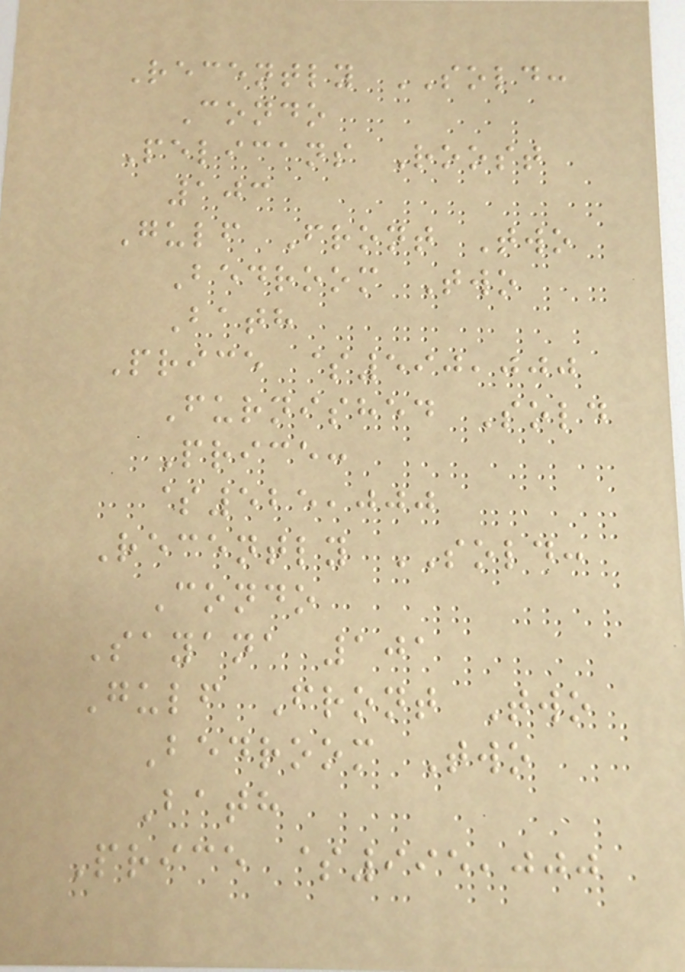Recently SOLD:
Condo
Pelicans Roost
103
Gulf Front Two
Bedroom Two
Bath
Price $590,000
Furnished Sold
Price:
$525,000
Recently SOLD:
Condo
Sayana 101
Gulf Front Two
Bedroom Two
Bath
Price $995,000
